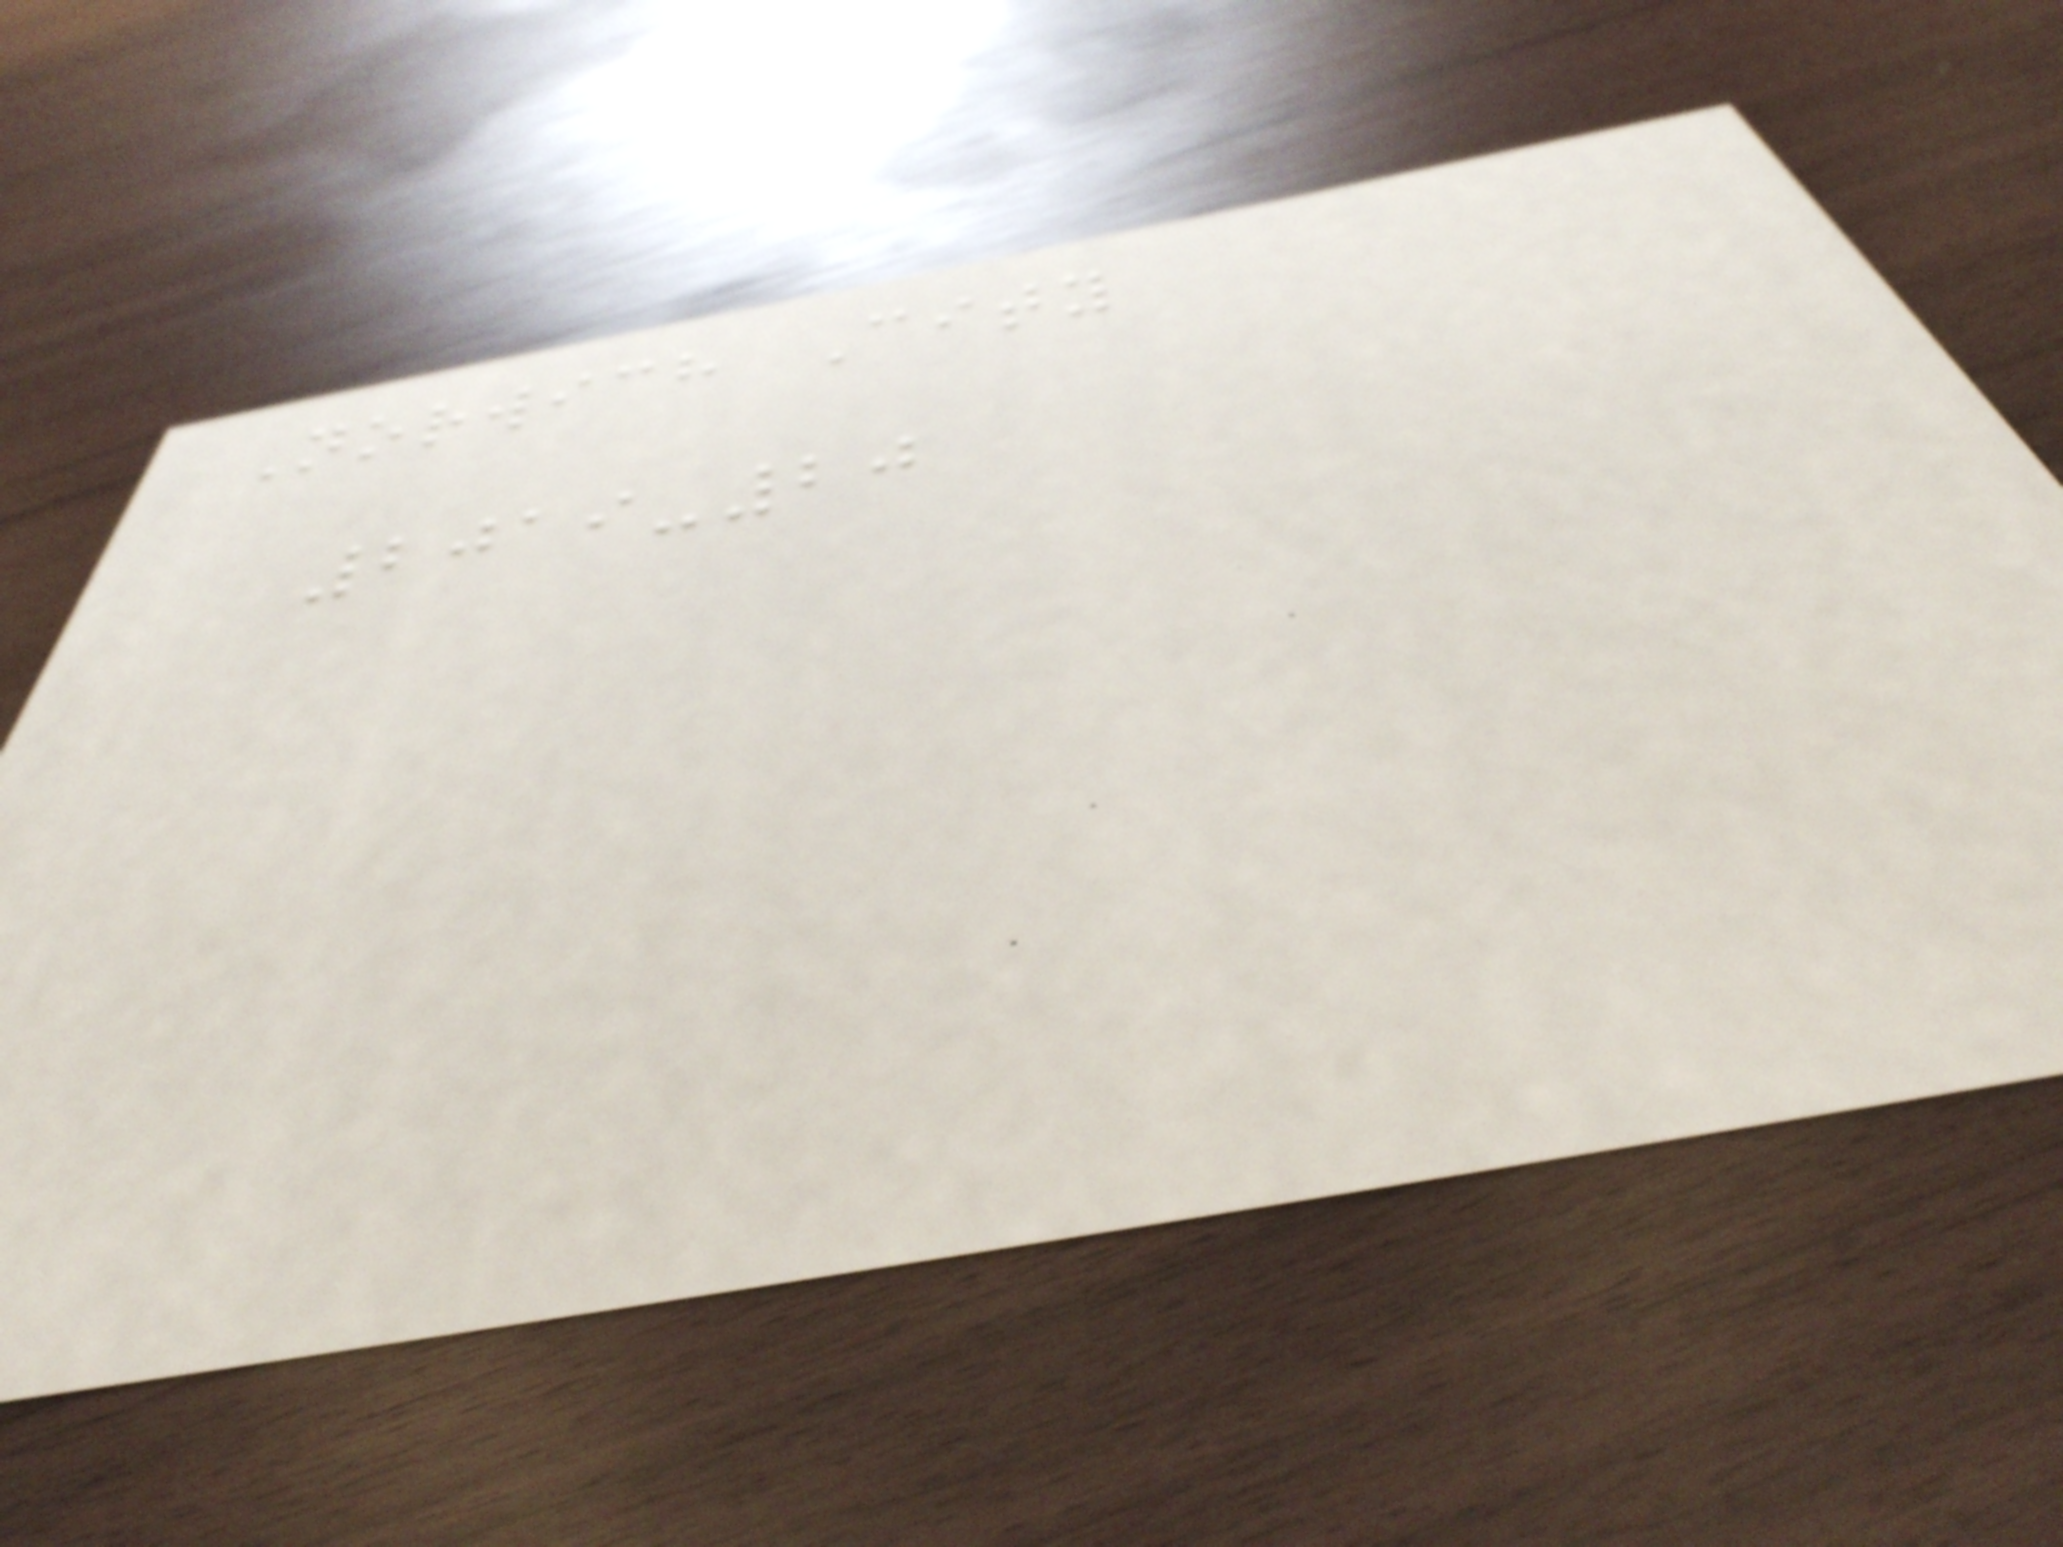Norwich City
2019-20
